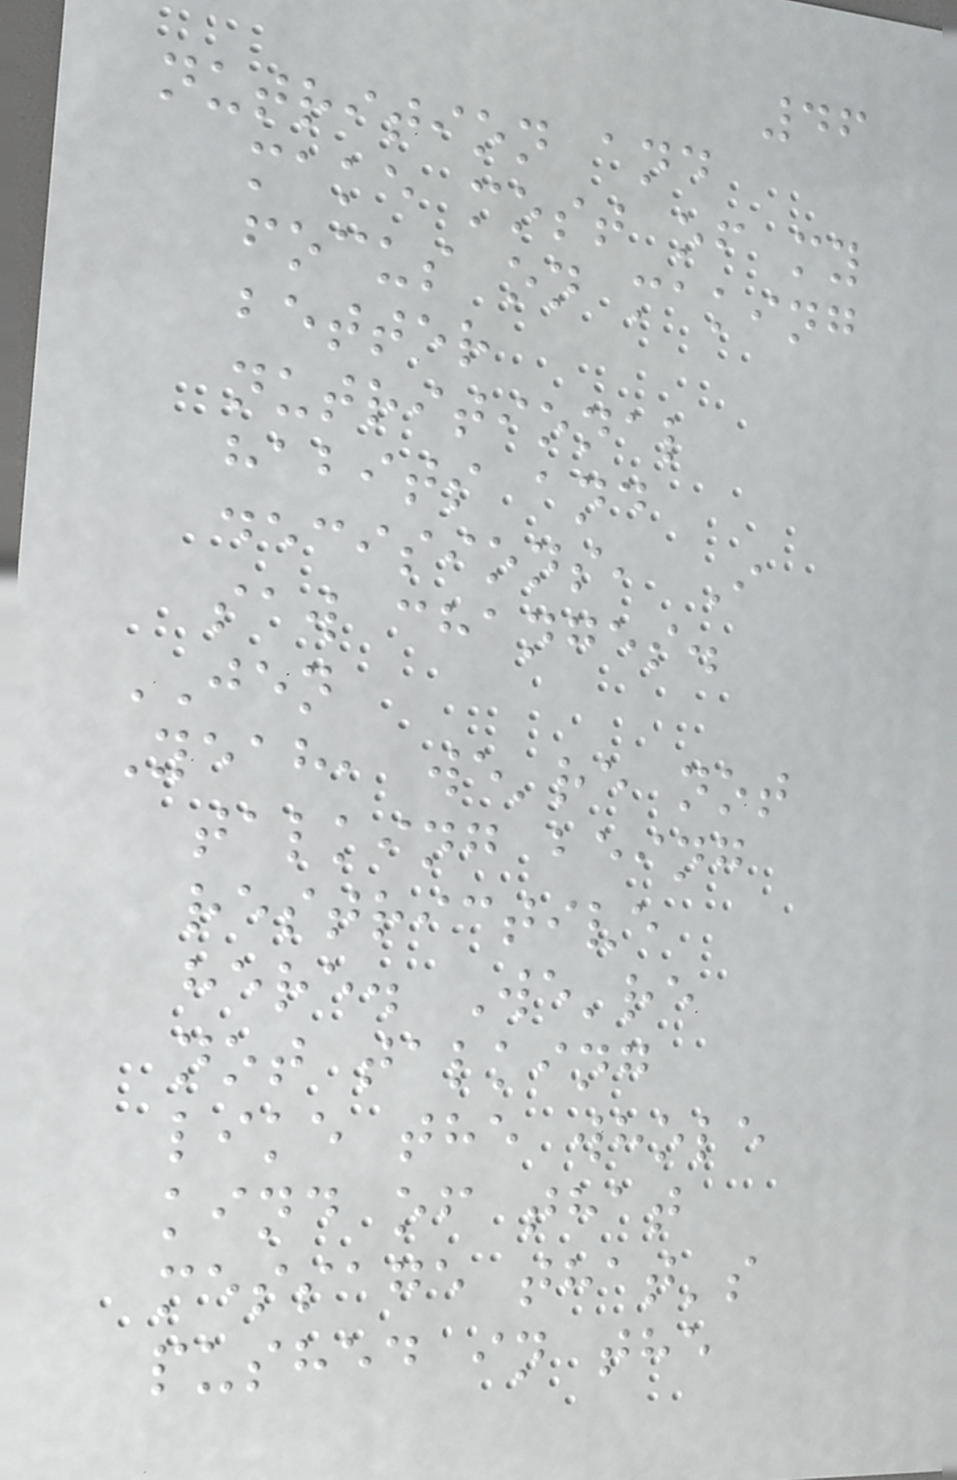46
nutrition and
make most of my
focus on making
better
nutritional
habits and
decisions, I
saw changes.
JEN
Yeah, we're not
talking being
restrictive
here. We're
not talking
like the whole
kind of that
message that's
pushed in the
